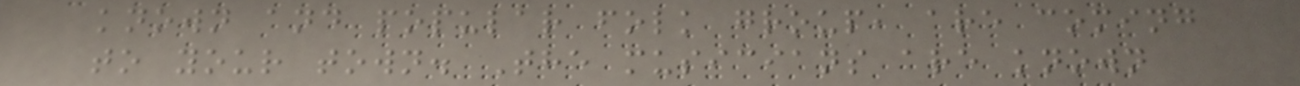known and popular folk group, are coming
to your town. The musicians are known
